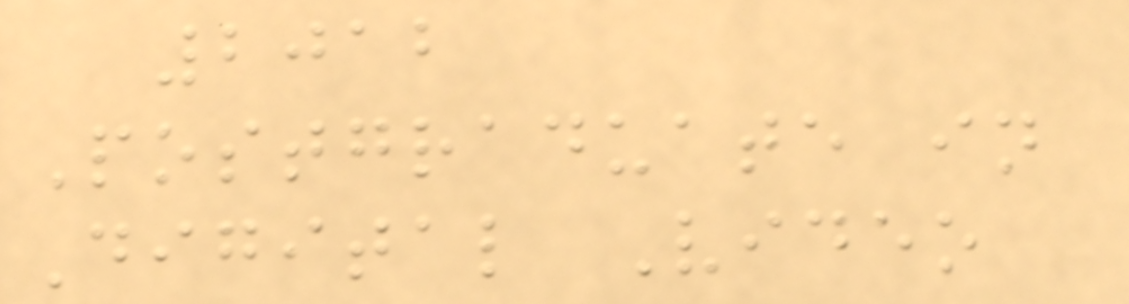2012
Postgraduate in
Digital Video
